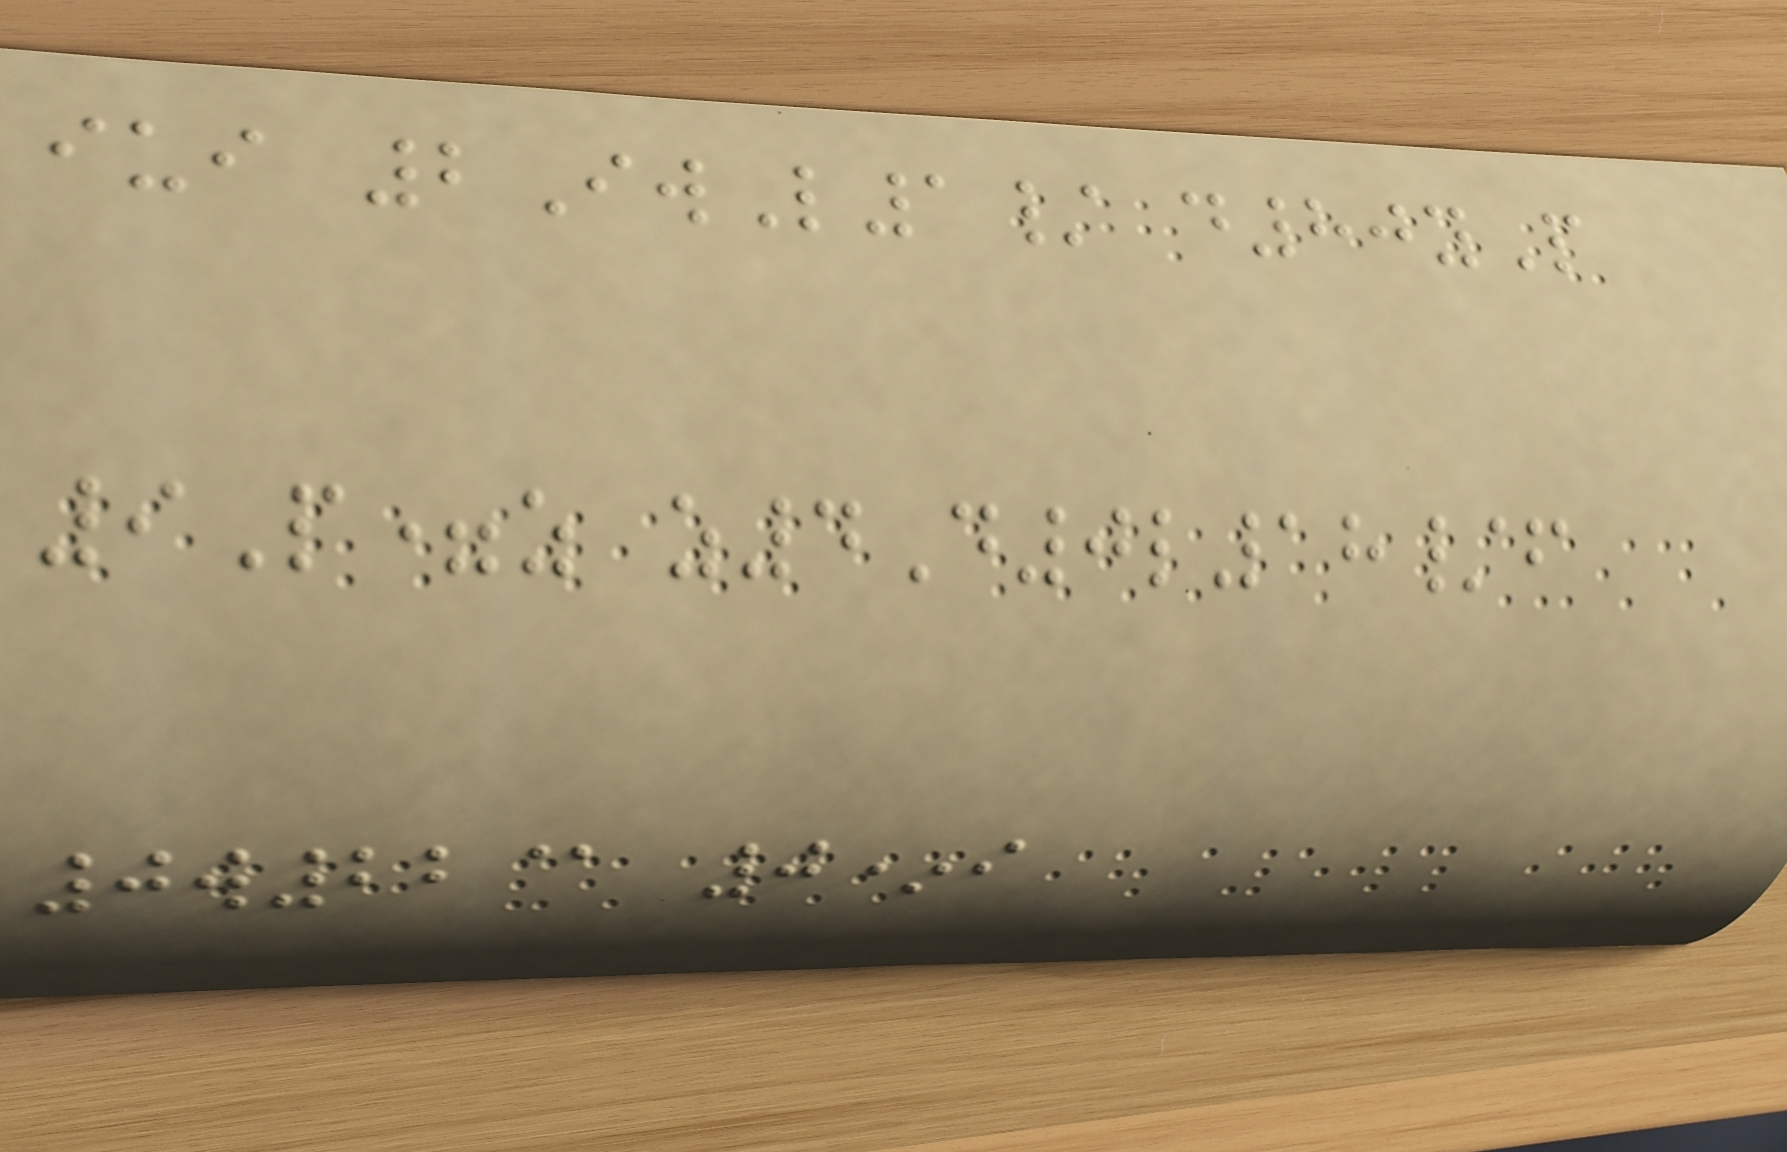iui 2IwL1/ d80yP
9P=z z4D0l18/f
0w22@ 0*i
